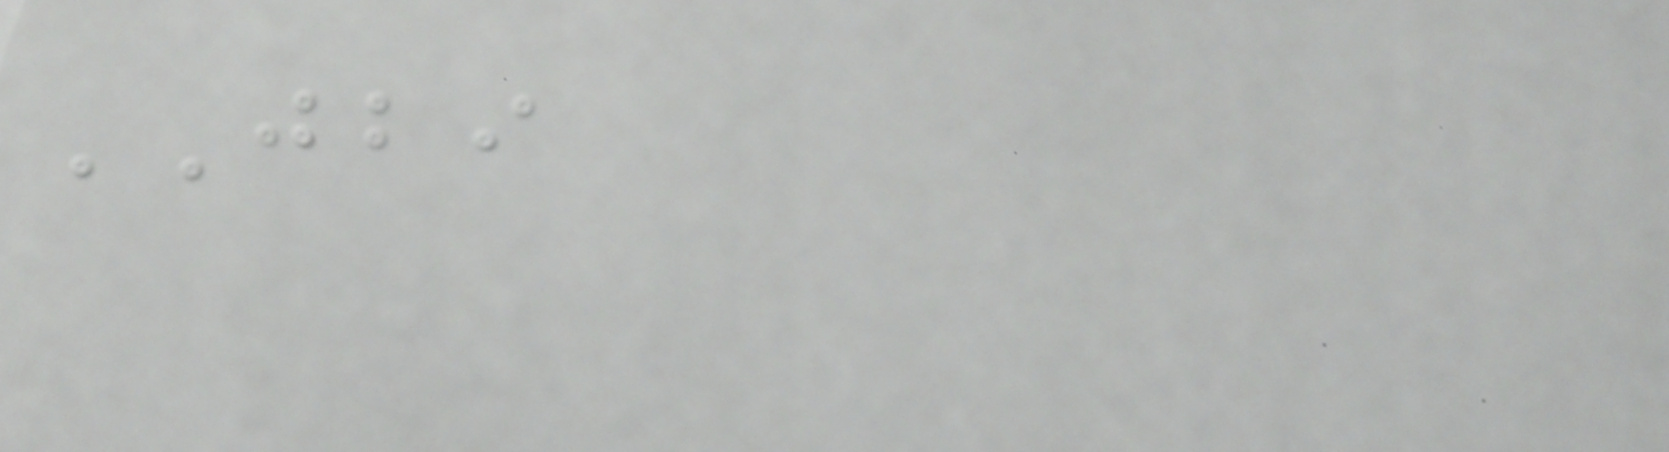JBI
